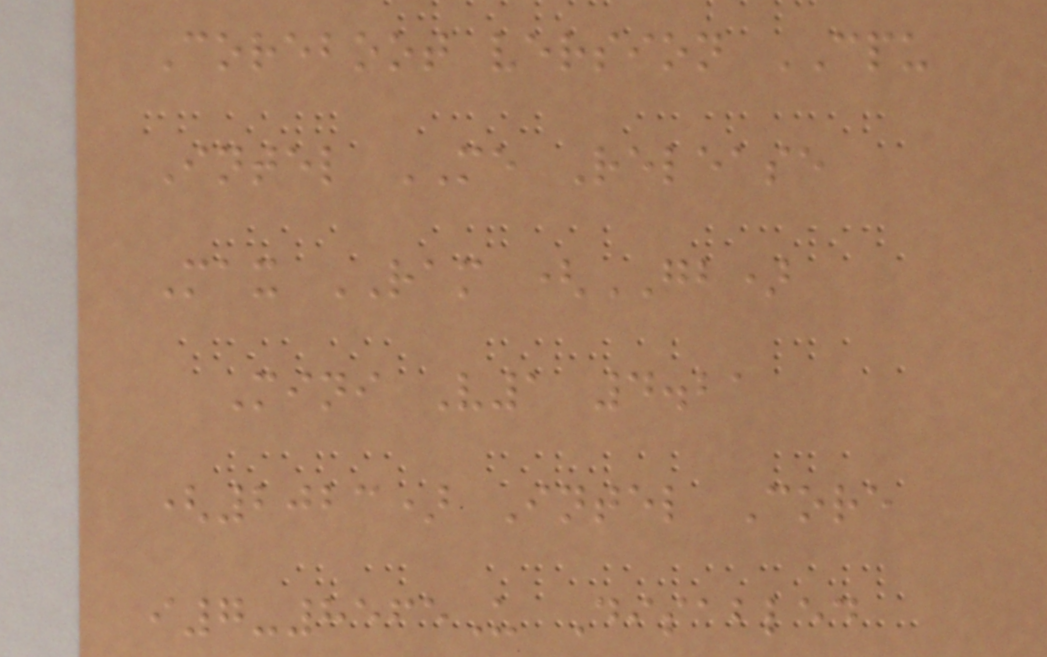Coreboot version CPU
Intel ME Release
Max RAM (GB)
Mini V1 4.21
(2023) Intel Core
i7-8565U Disabled
